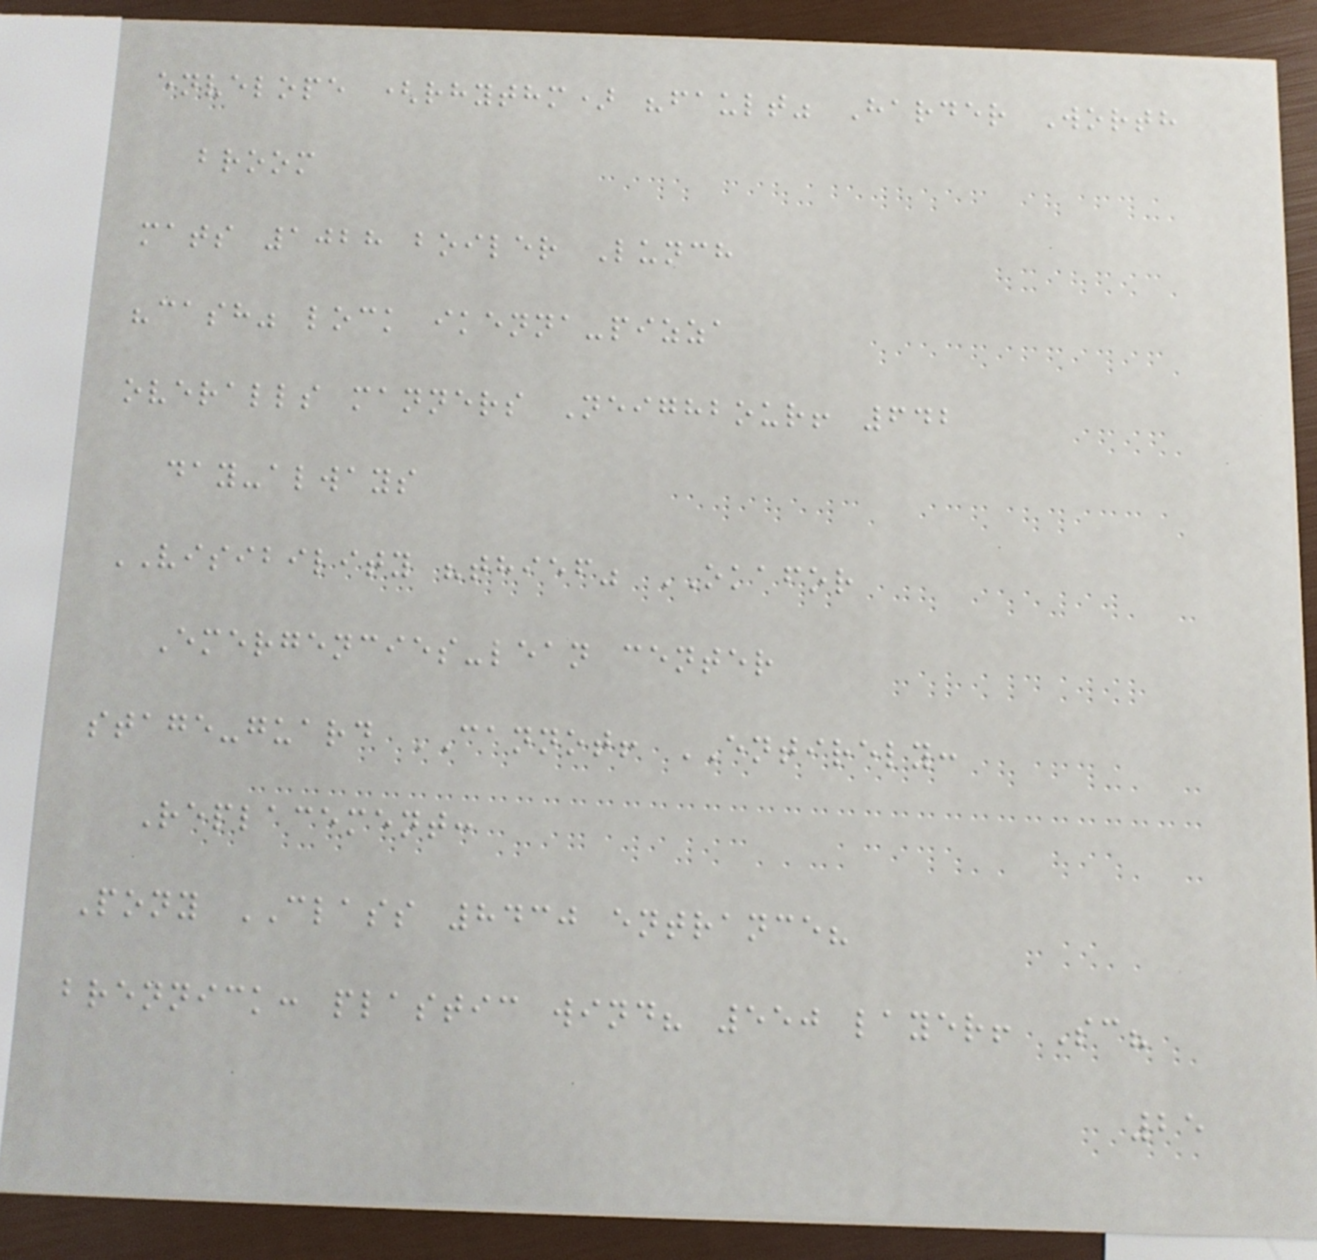envelope (rhythm) "fault" Harder Worth
broom
mats 1028 boiler Lunch
"cash" lock ikenna-pizza
overalls manners Neighbour! 642
day-always
VISIBILITY "thief" OKAFOR
Emergencies-lean center
stage-guard CANNOT! ENTIRELY:
Replacement:
Pony CLASS 8430 entrance?
brennick: plastic wind? 550 layer! Sc?
25
